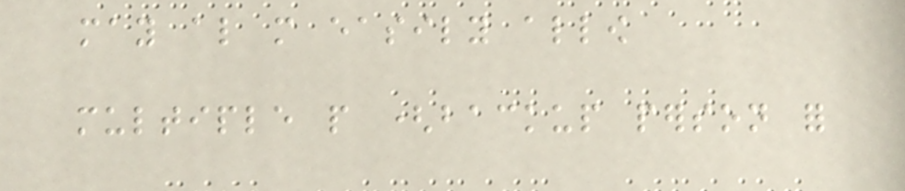may also more easily allow
multiple people (backup person for
